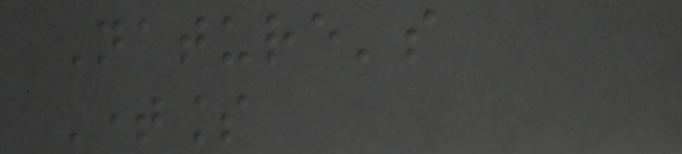Nature's
Timeless
